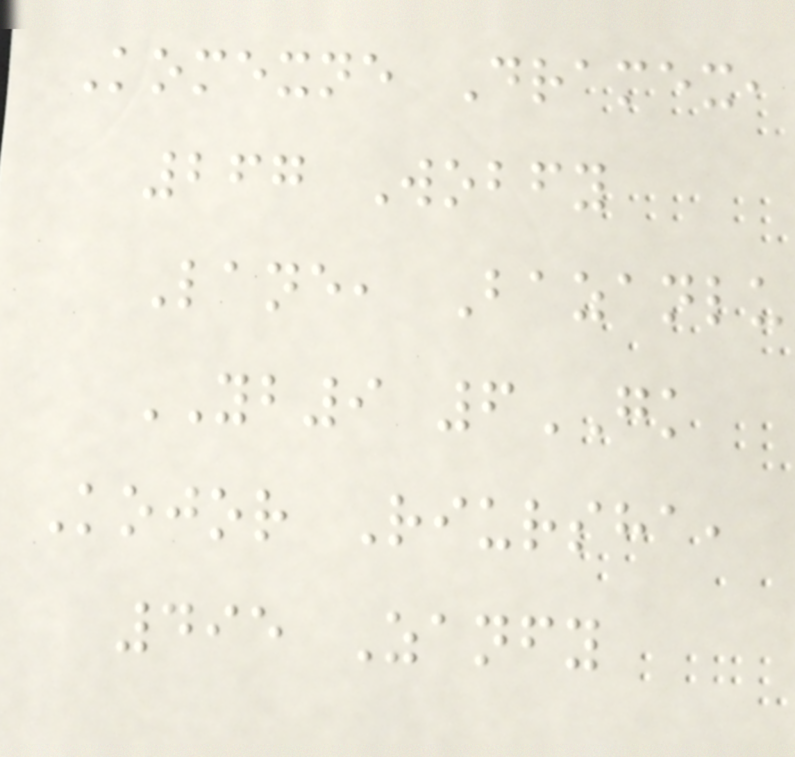Komexne Dramex,
267 Wobfy
Lane, Bazanlu
YB9 6GK
Kojor Riursha,
495 Zanfy
